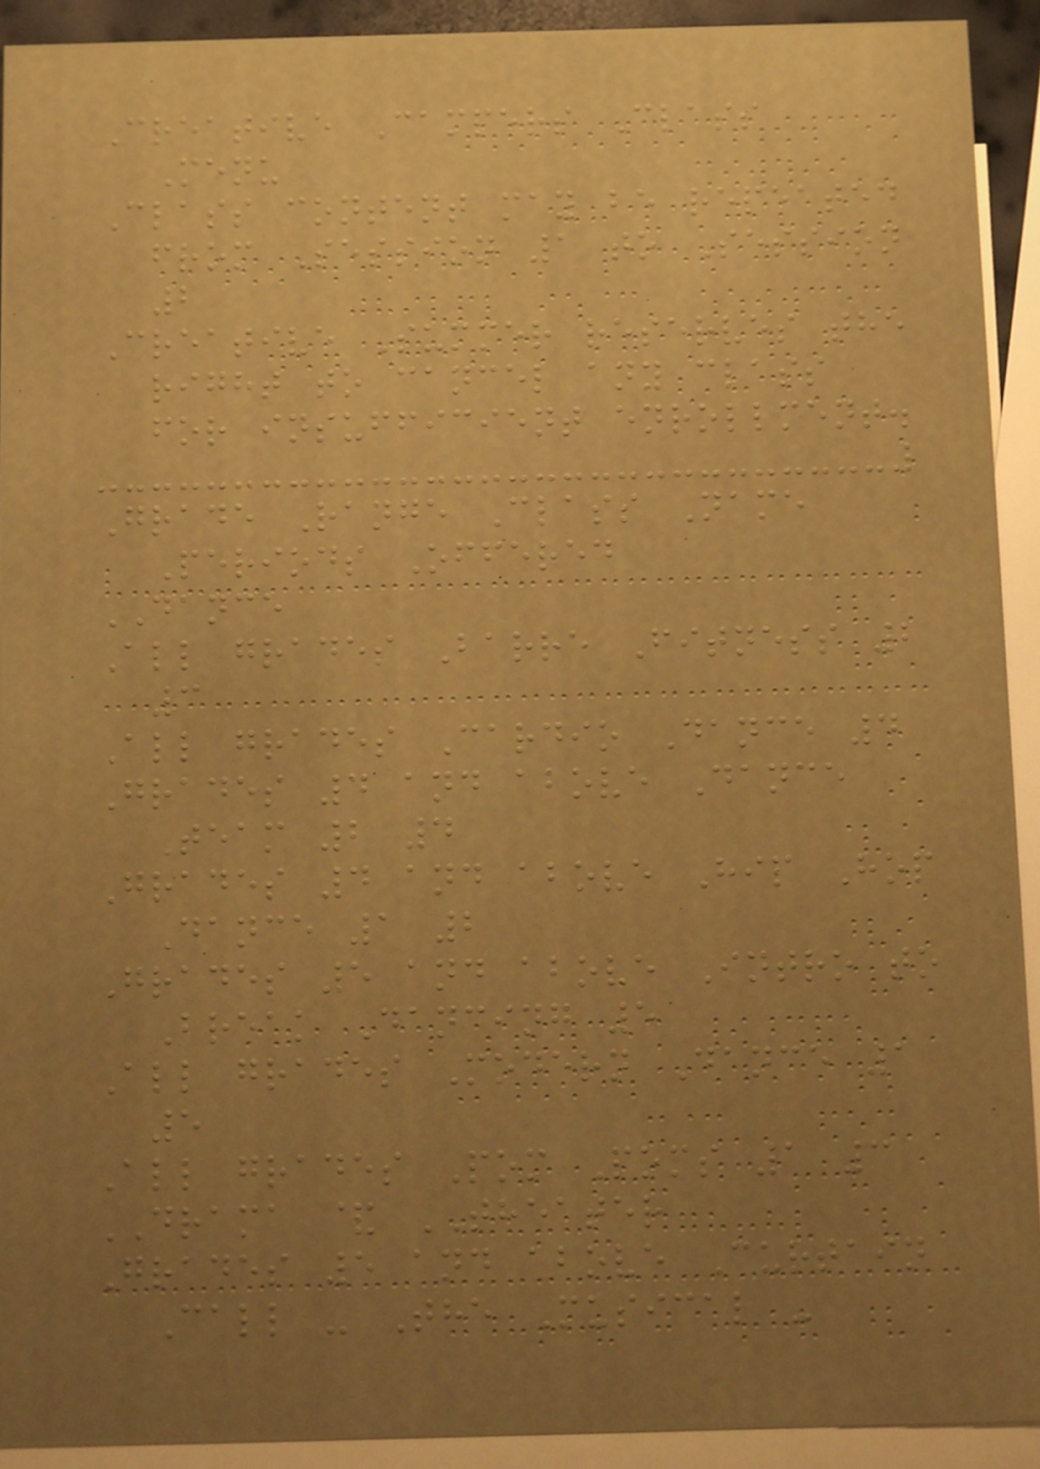Creative Campers Class
Menu
Class content may be repeated
from Session 1 to Session
2
Creative Summer reserves the
right to cancel any class
for insufficient enrollment.
Grade Range Class Name
Periods Offered
DANCE
All grades Barre Fitness 2
3
All grades Cardio Dance 4
Grades 4 and above Dance
Team 2 4
Grades 4 and above Hip Hop
Dance 1 2
Grades 5 and above Intro to
Break Dancing 5
All grades Modern Dance 1
5
All grades Pom Poms 1 3
DRAMA & THEATER
Grades 5 and above Curtain
Call - The Musical -
